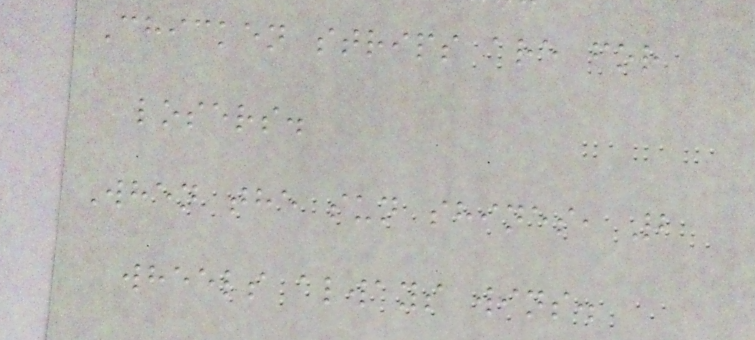Chicken strips are for
losers.
When the sun shines, 2
wheels always wins.
